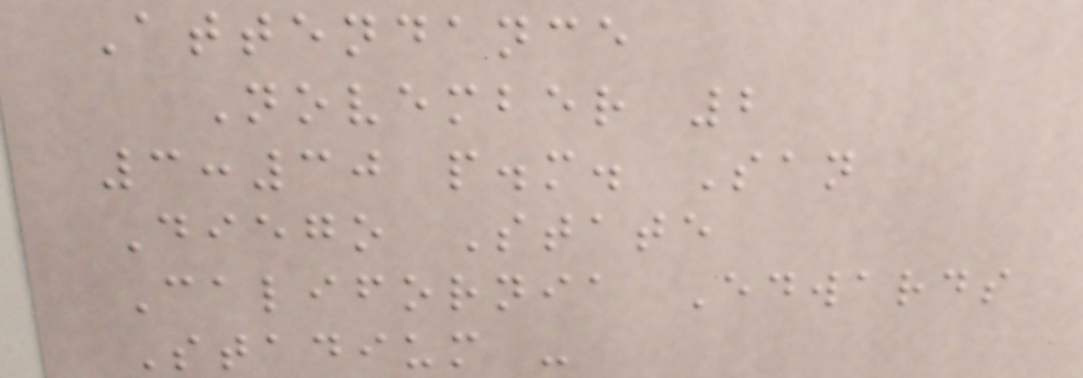Attendance
November 2
3:30 p.m. San
Diego State
California Edwards
Stadium -
